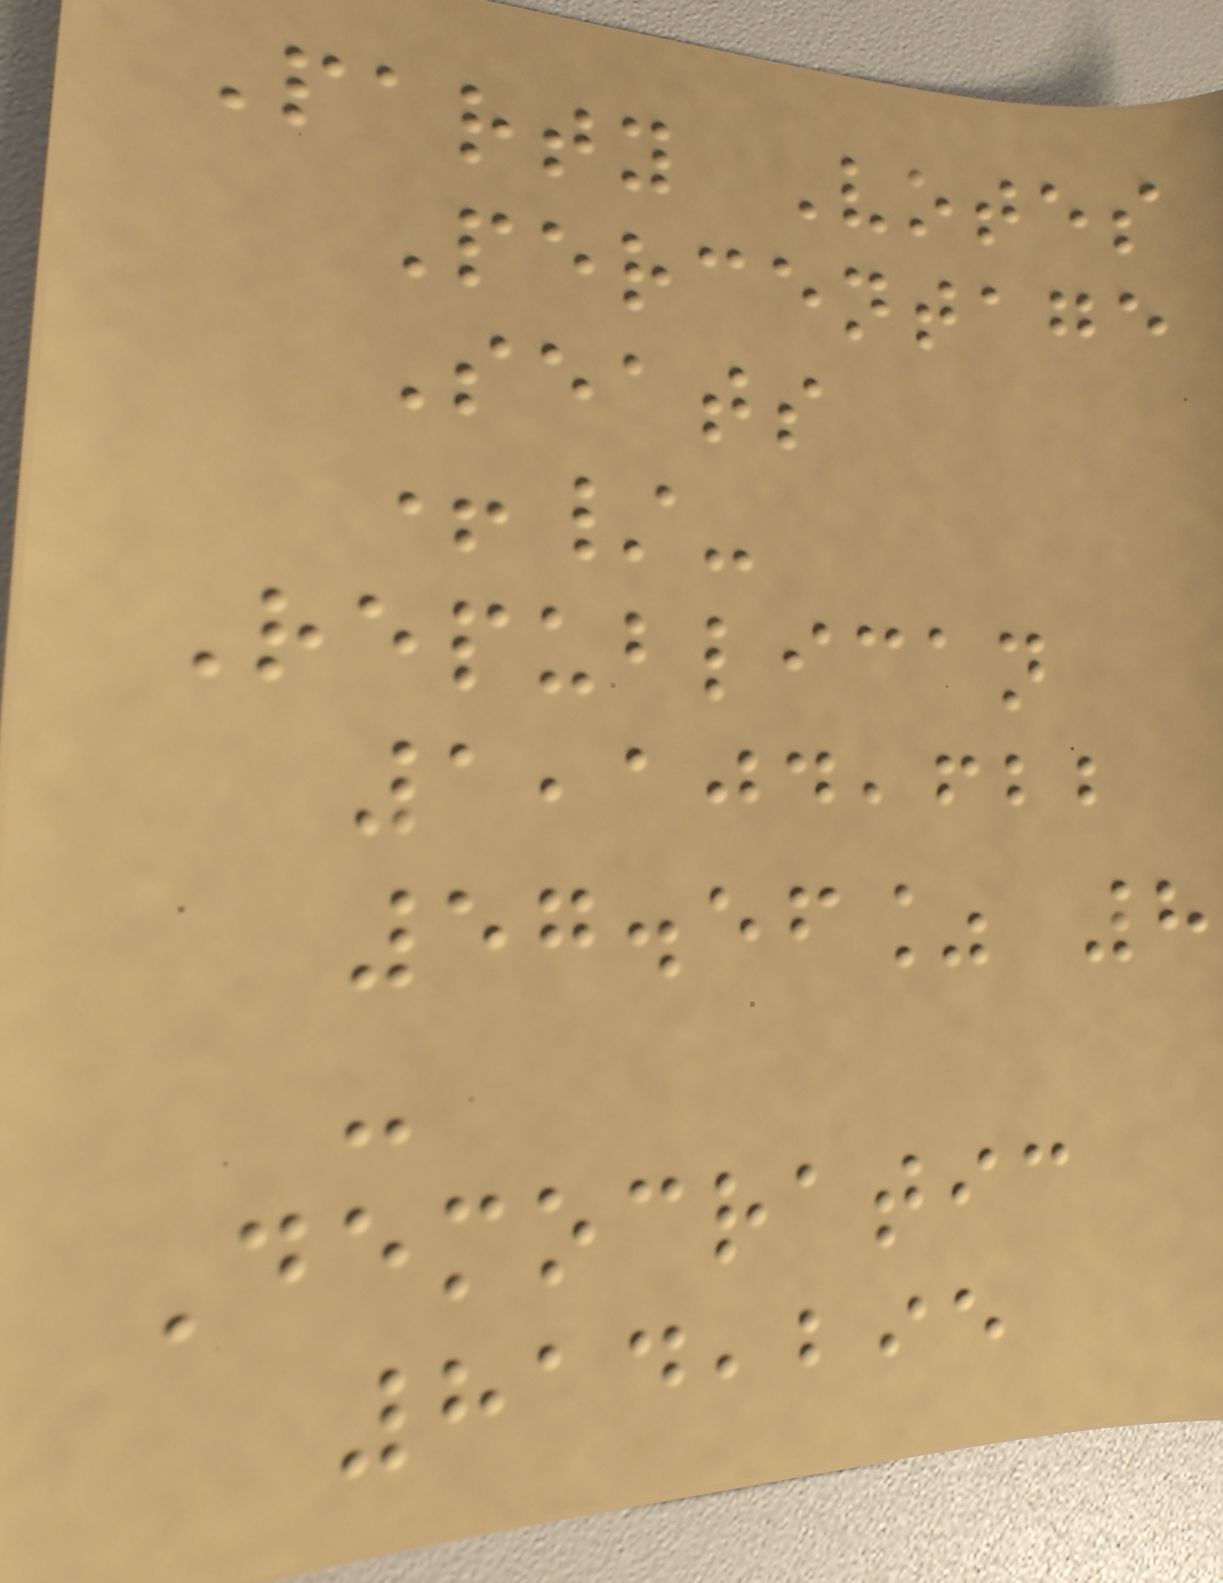Party Votes
Percentage
Seats
+/-
Republican
1,104,622
57.56% 8
-
Democratic
814,295
